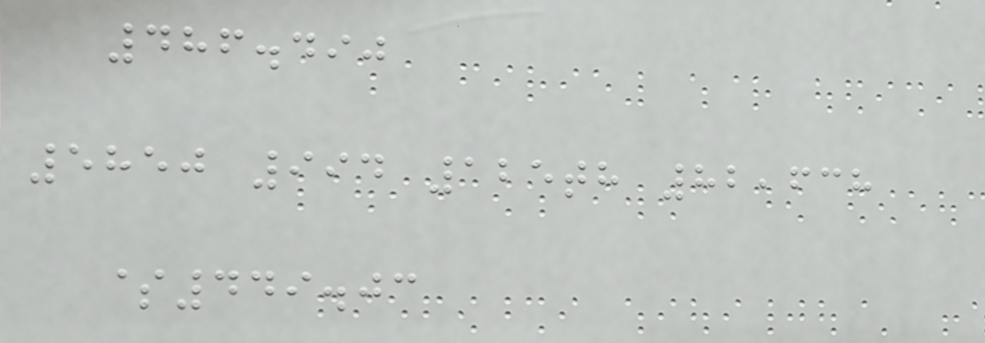486.490
5850 994 125th 82,638
$449.03
